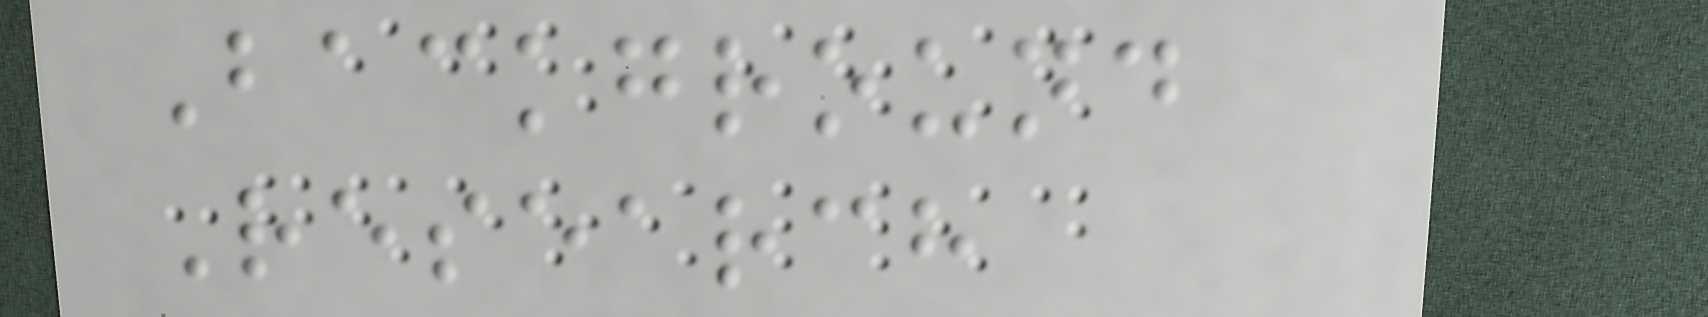Background
Research
